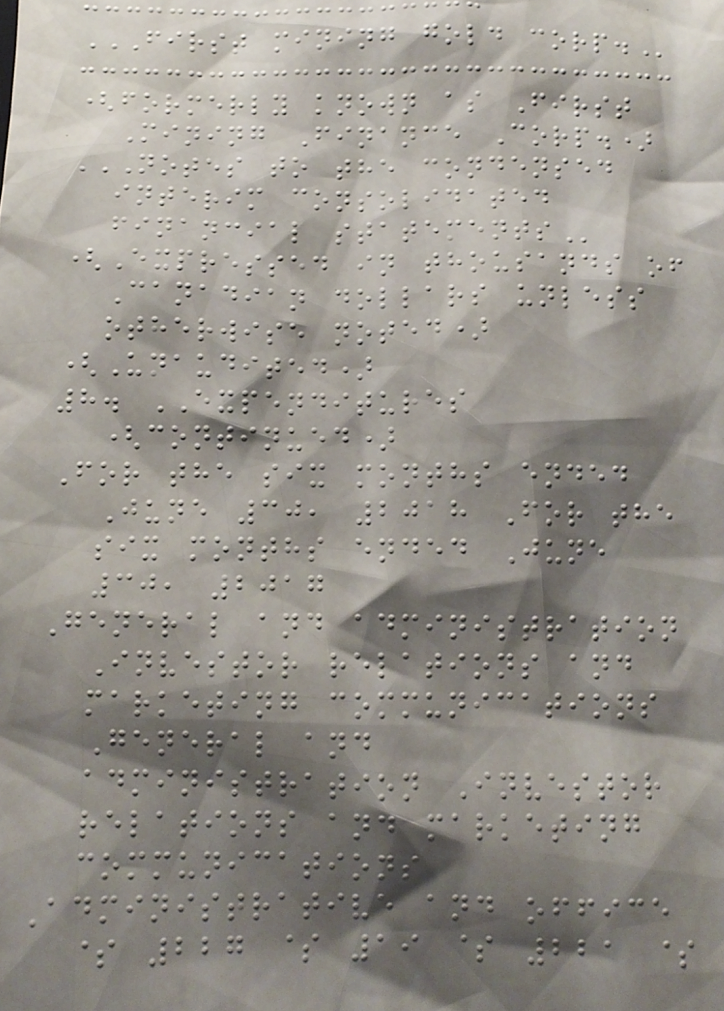FIRST MINING GOLD CORP.
(formerly known as First
Mining Finance Corp.)
NOTES TO THE CONDENSED
INTERIM CONSOLIDATED
FINANCIAL STATEMENTS
(Expressed in thousands of
Canadian dollars unless
otherwise noted)
(Unaudited)
8. EXPENDITURES
(continued)
For the six months ended
June 30, 2018 For the
six months ended June
30, 2017
General and administration
Investor relations and
marketing communications
General and
administration Investor
relations and marketing
communications
Administrative and office
$ 227 $ 19 $ 221 $
